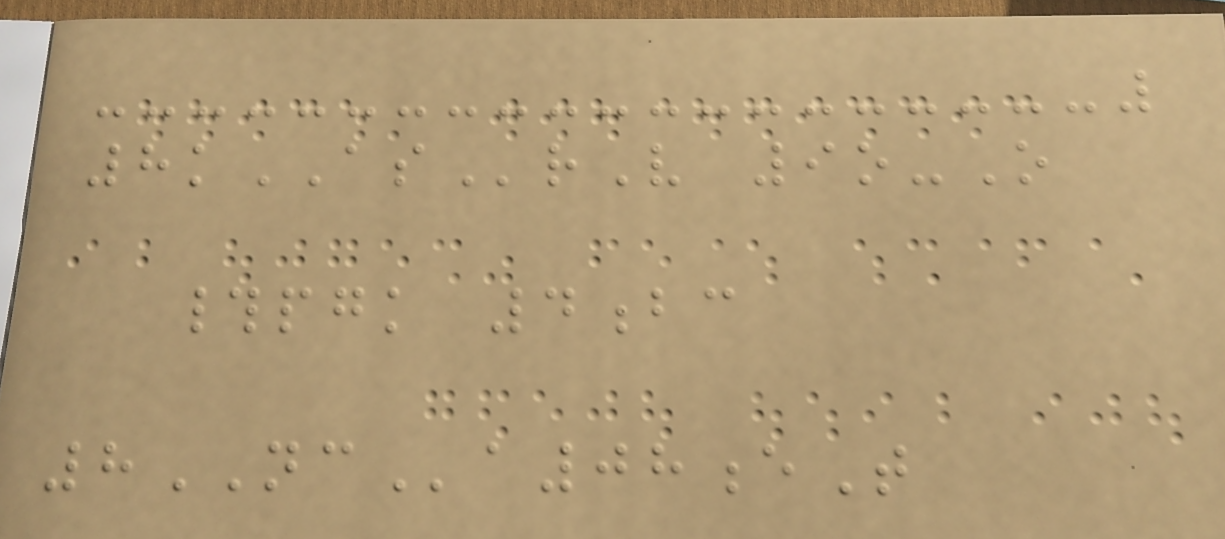8kASrV 9o-O
#pgk 4bc
8NCa08eT
